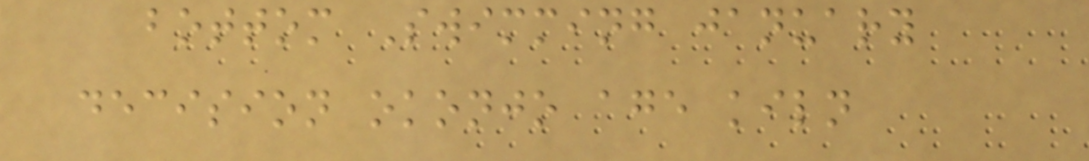bottom Swimming january
decision okonjo age kiln
